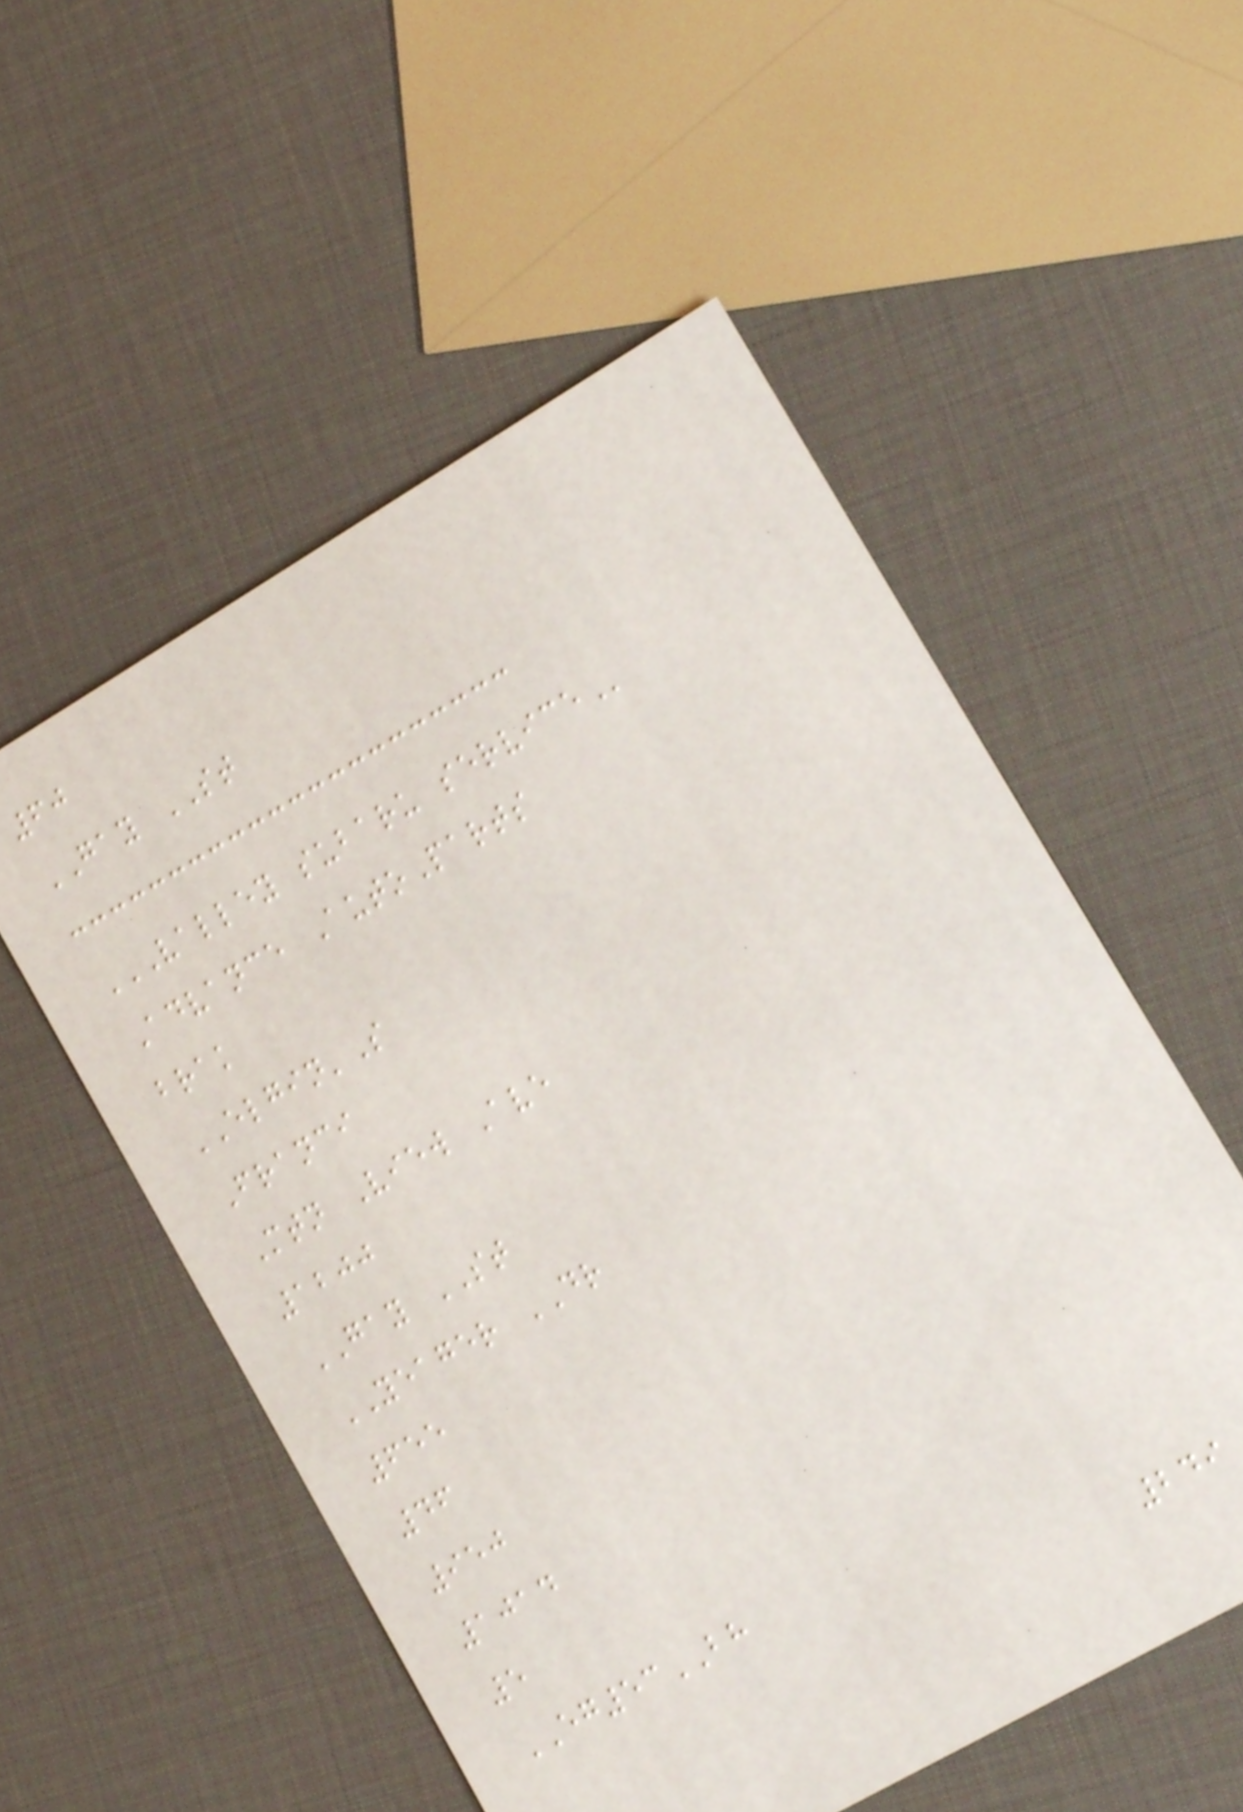60
GAY ST
VALLEY SUBARU SERVICE
Advance AutoParts
brak
ELGIN'S
Franci
Mtn View Ave
1200
GAY ST
YEAGER DR
655
46
950
1014
5
EG53BH
249
